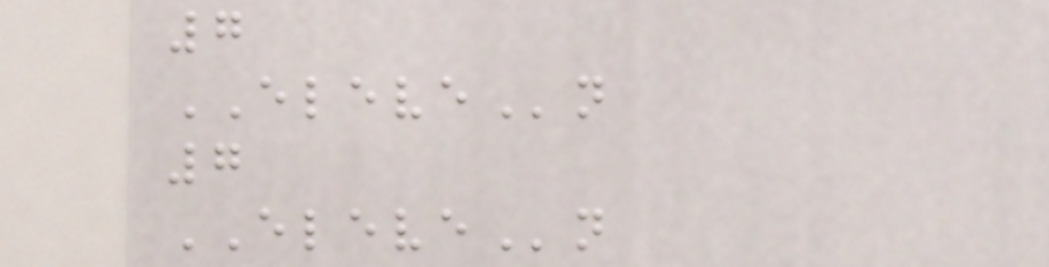7
ELEVEn
7
ELEVEn
